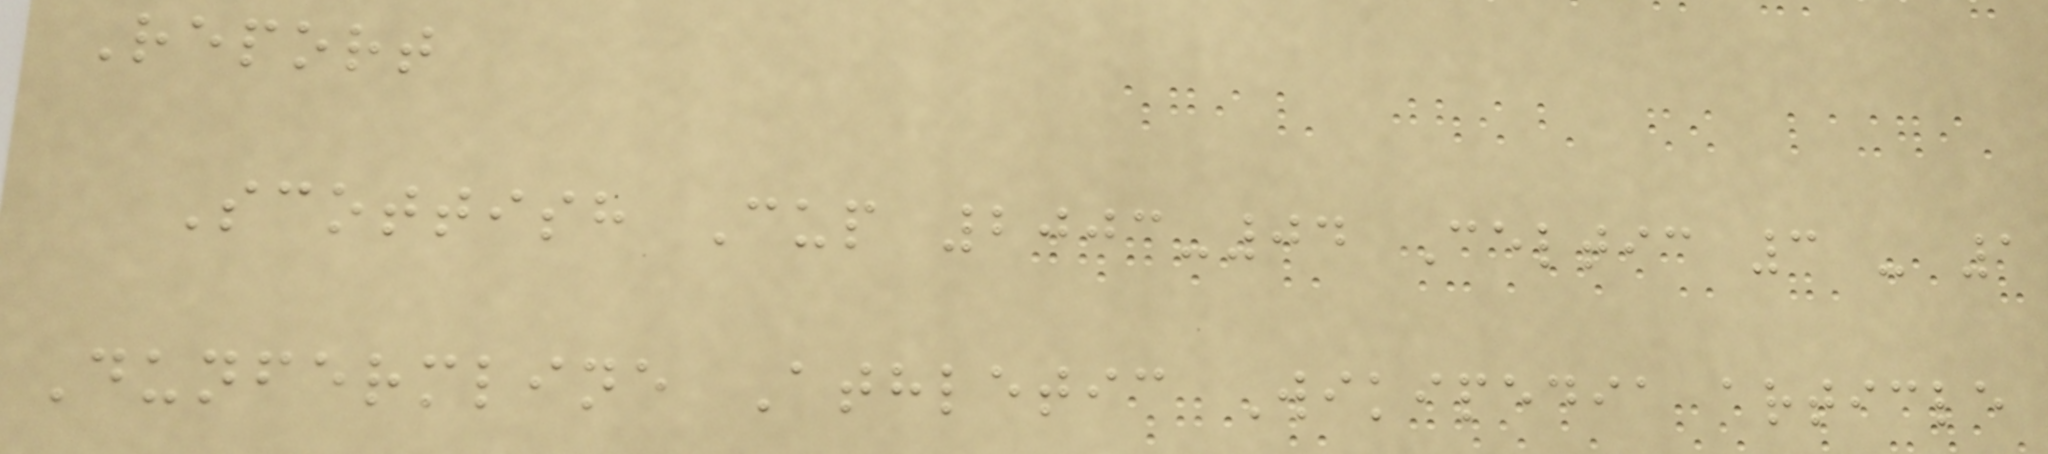Report
Scottish Cup 2003-04 Celtic 3 - 1
Dunfermline Athletic Wikipedia article
